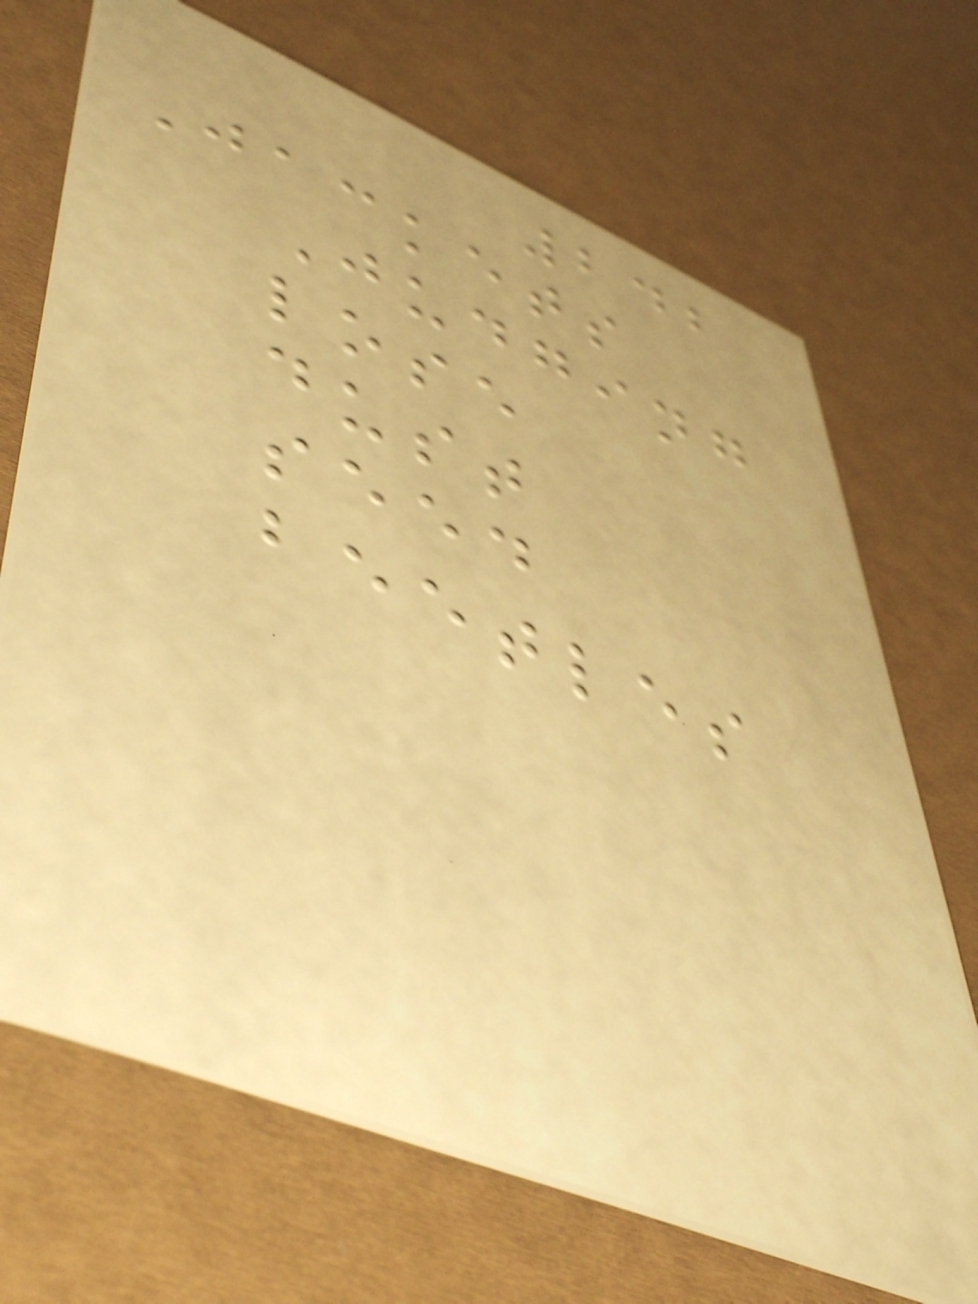242
Jackets
Judging
lose
dust
seed
beetles
